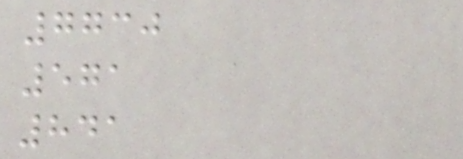7730
571
841
